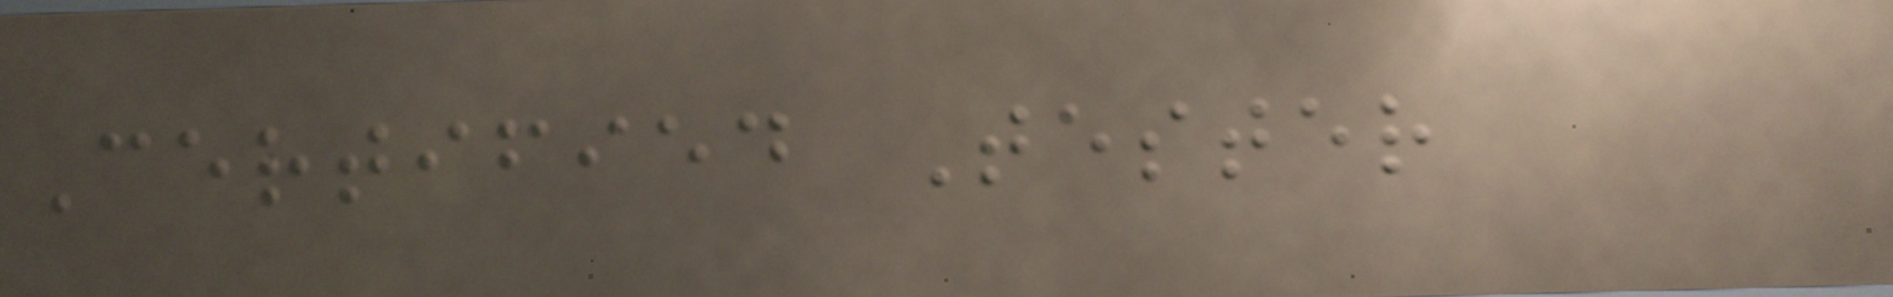Certified Tester
